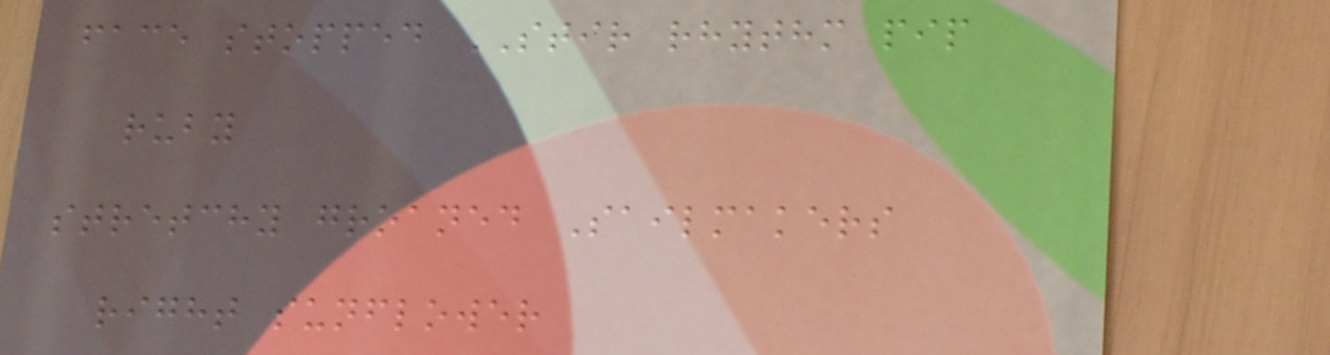face stopped STIR rhythm pip
ruby
stretchy groaned Sailmakers
right sunflower
